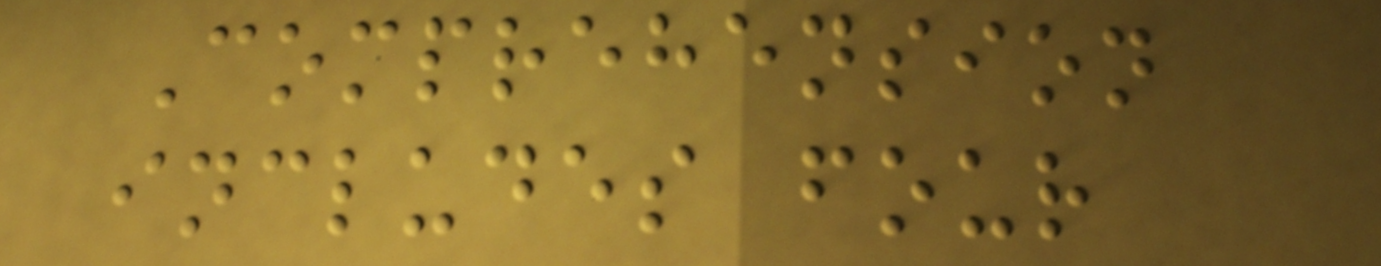Comprehension
includes four
